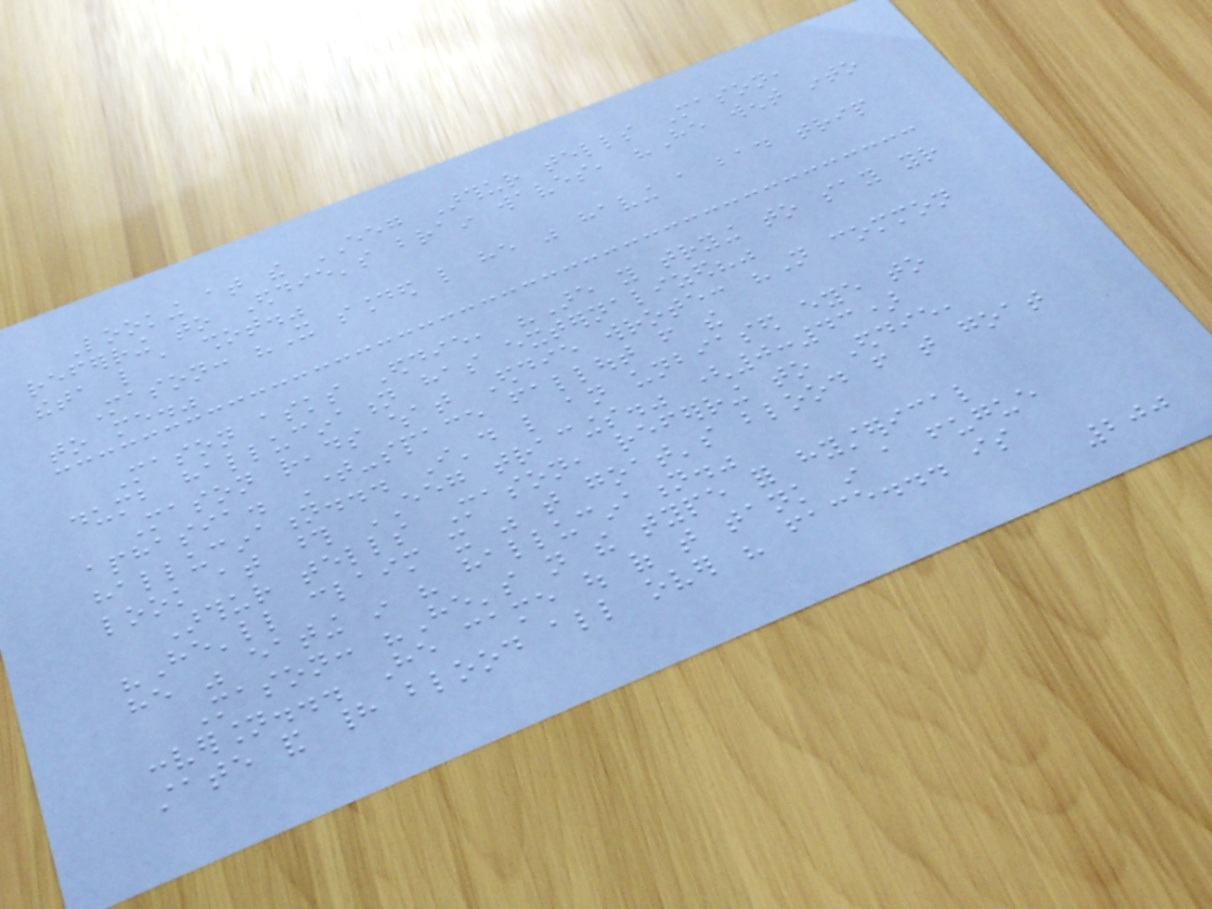Looking at the EEG Arthur tells Mason,
referring to Eddie's brain waves, "He went into
theta like a shot."
Mason: "It sounded like he was having a bad trip
to me."
Mason asks Eddie, "Are you trying to say your
dumb hallucination has externalized?"
Mason reads what Eddie wrote: "Not common
aphasia. Time-space fallout from the
hallucination... I'd like an unbiased eye to
look at those EEG tracings." (0:43)
Arthur tells Mason, referring to Eddie,
"He'll claim it was that goat's blood from that goat
he was eating in his hallucination."
Mason: "He's not the type for hysterical
conversion... He came out of that tank in a fugue
state and had blood all over his face... is
200
